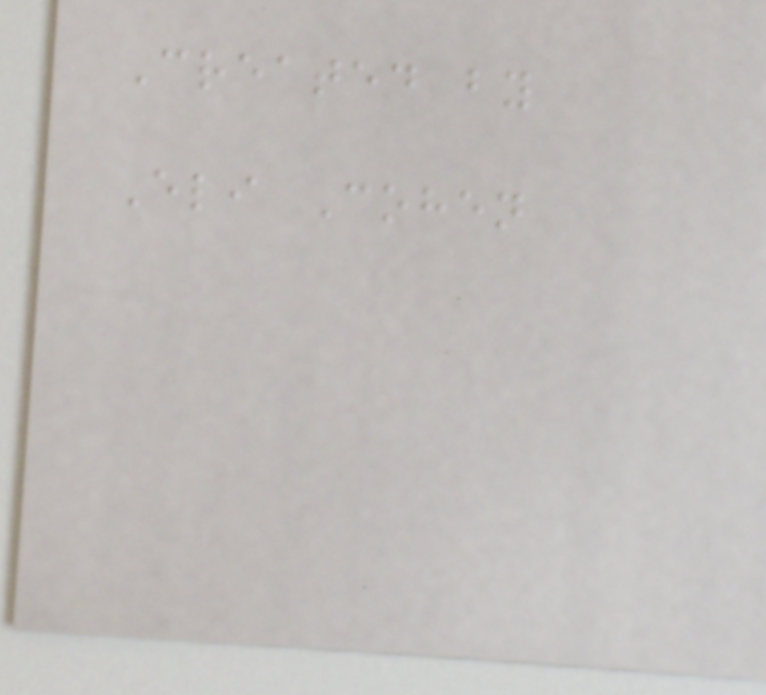Created by
Eli Cohen
